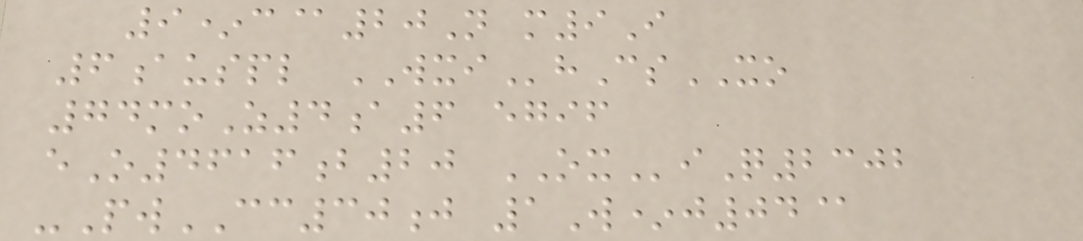9*c@20N m9I
6auspl WXIhCsXO
74moZ4a6 egif
eO4616b20 OXiQ2302
-PwCC30j 1W*j04@
